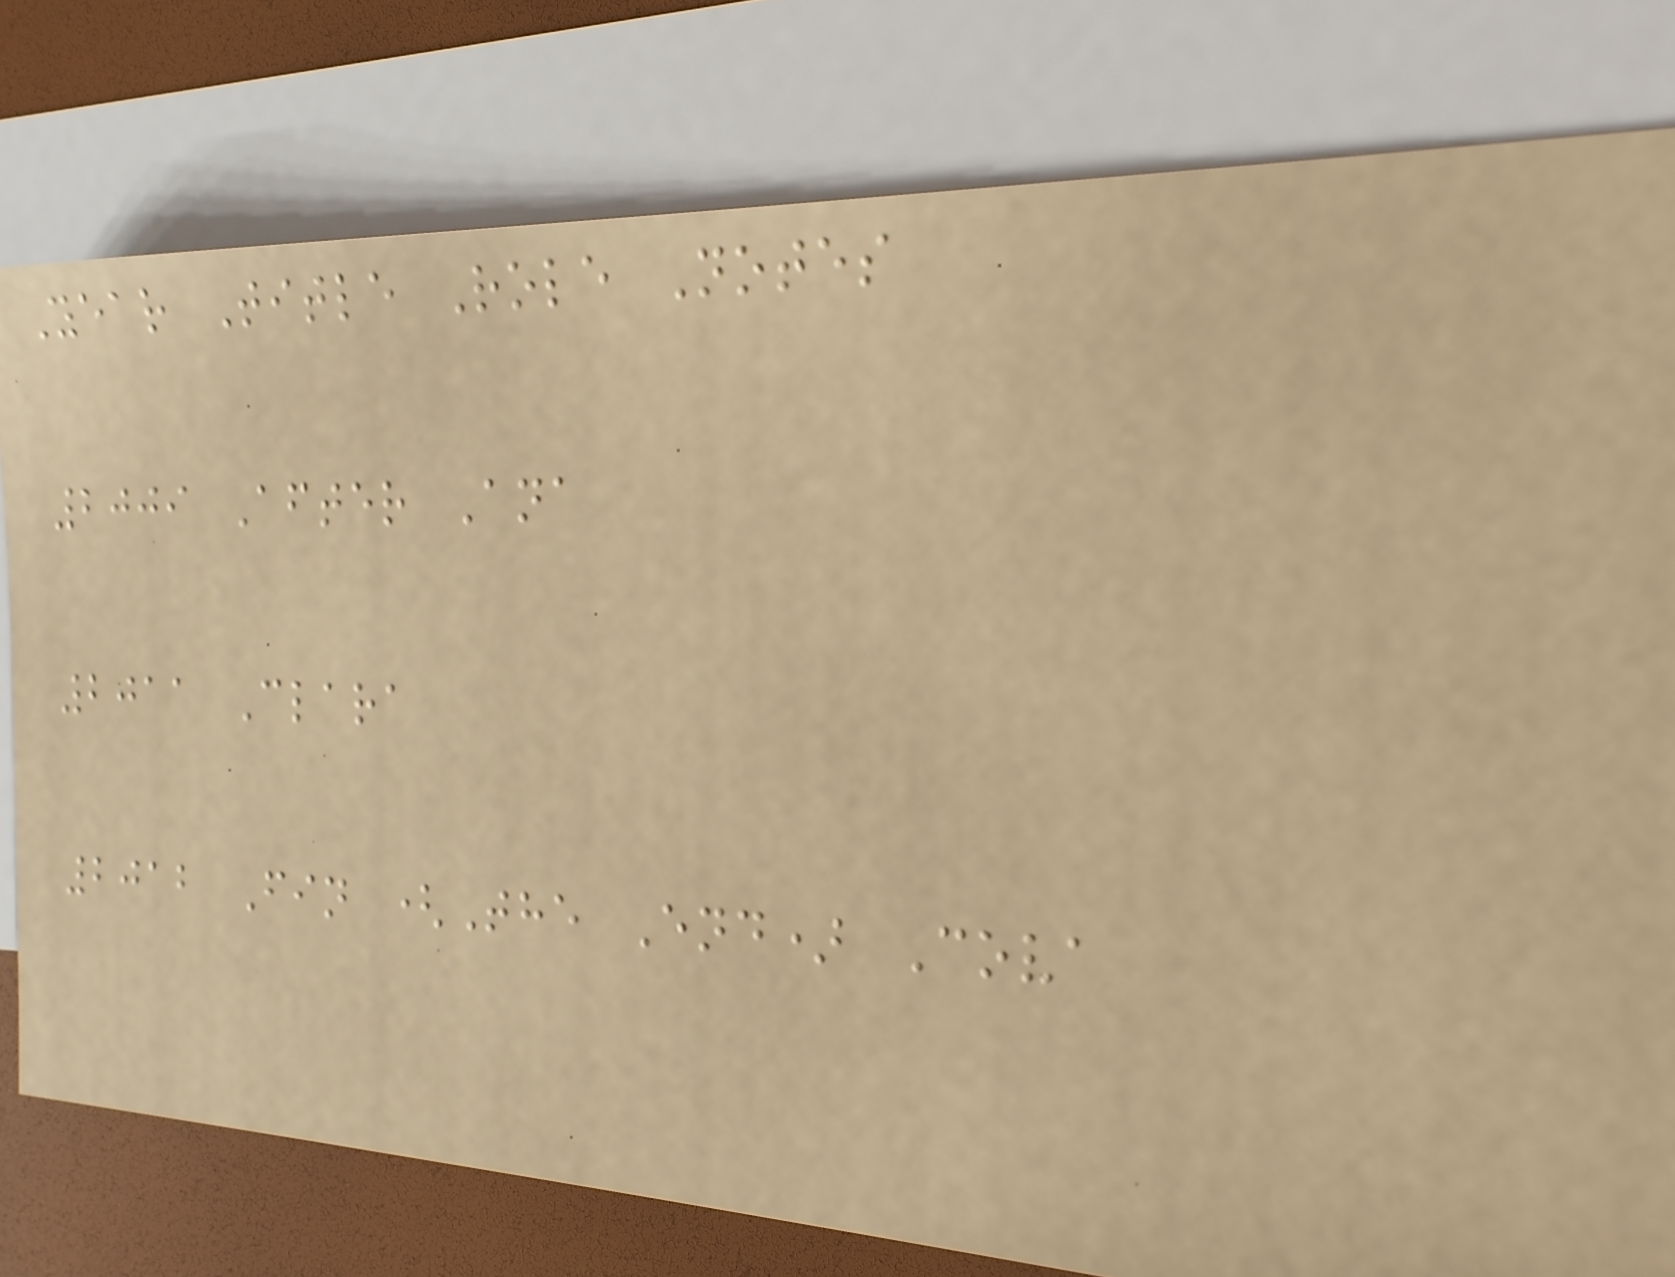Year Title Role Notes
2009 After Ana
2011 Clara
2012 Fin (The End) Cova
